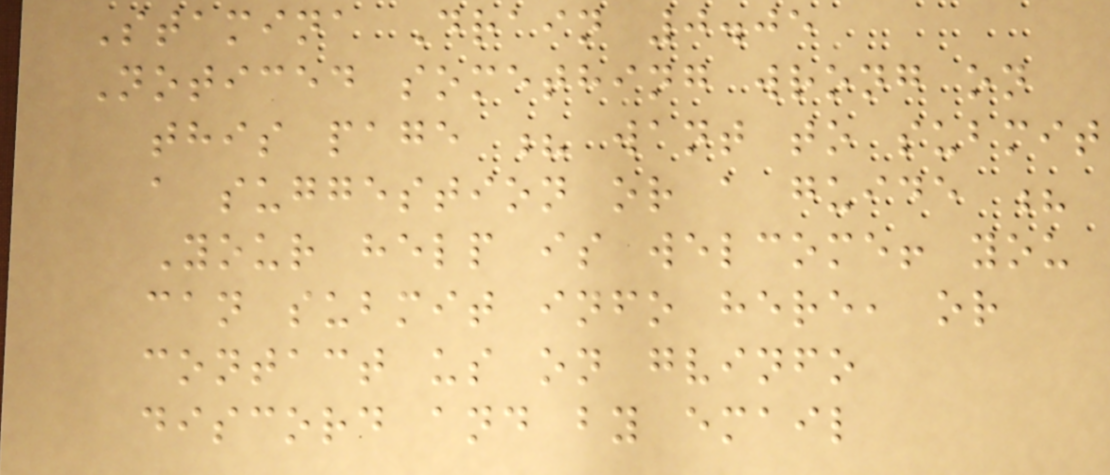Stamina Drain 0.05
Noticed something wrong on
this page ? want to submit
a suggestion or a guide ?
Your help is welcome! you
can submit info here, or
contact us on gvinfo
discord and by email
